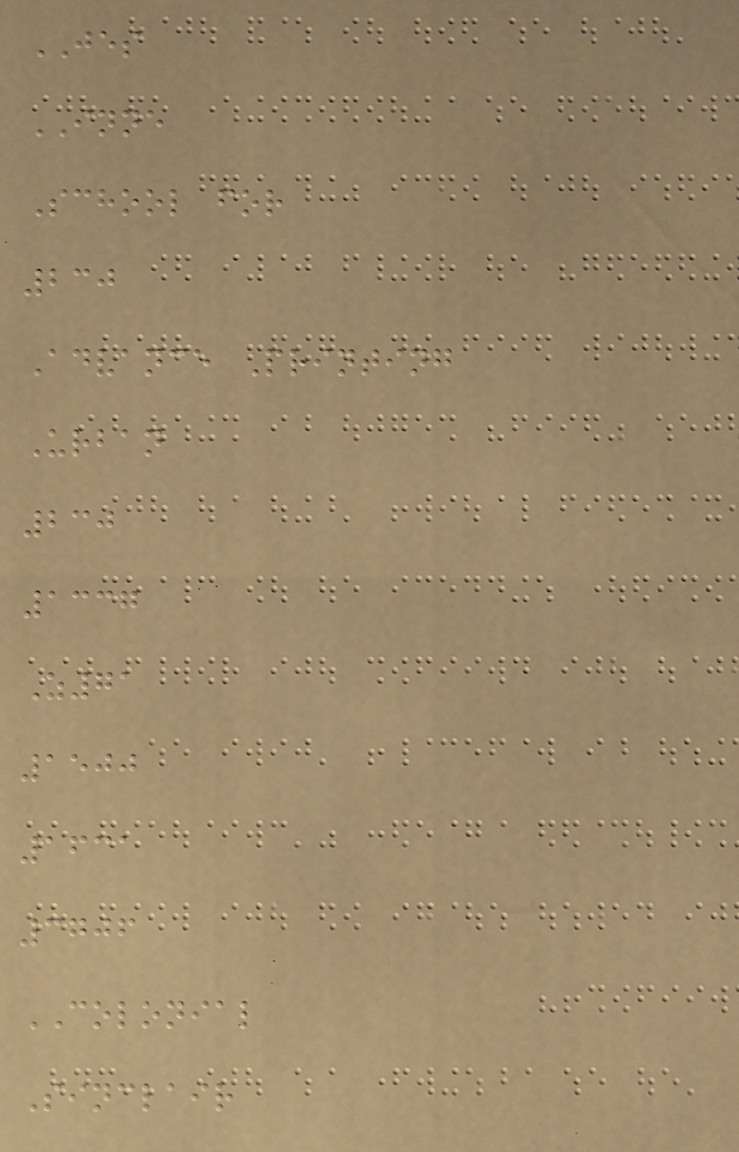JES
INNE
School for
230
Advance Printing
Urban
230
1337
Z71
1500
1631
3706
COLONIAL
Sinclair
